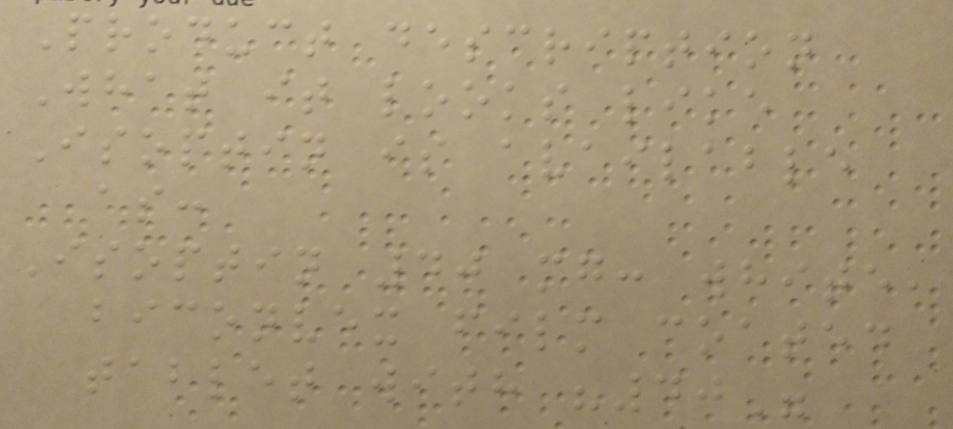Product description
What it looks like
Isoptin is available
as:
Isoptin 40 mg: white,
biconvex film coated
tablet with "40"
